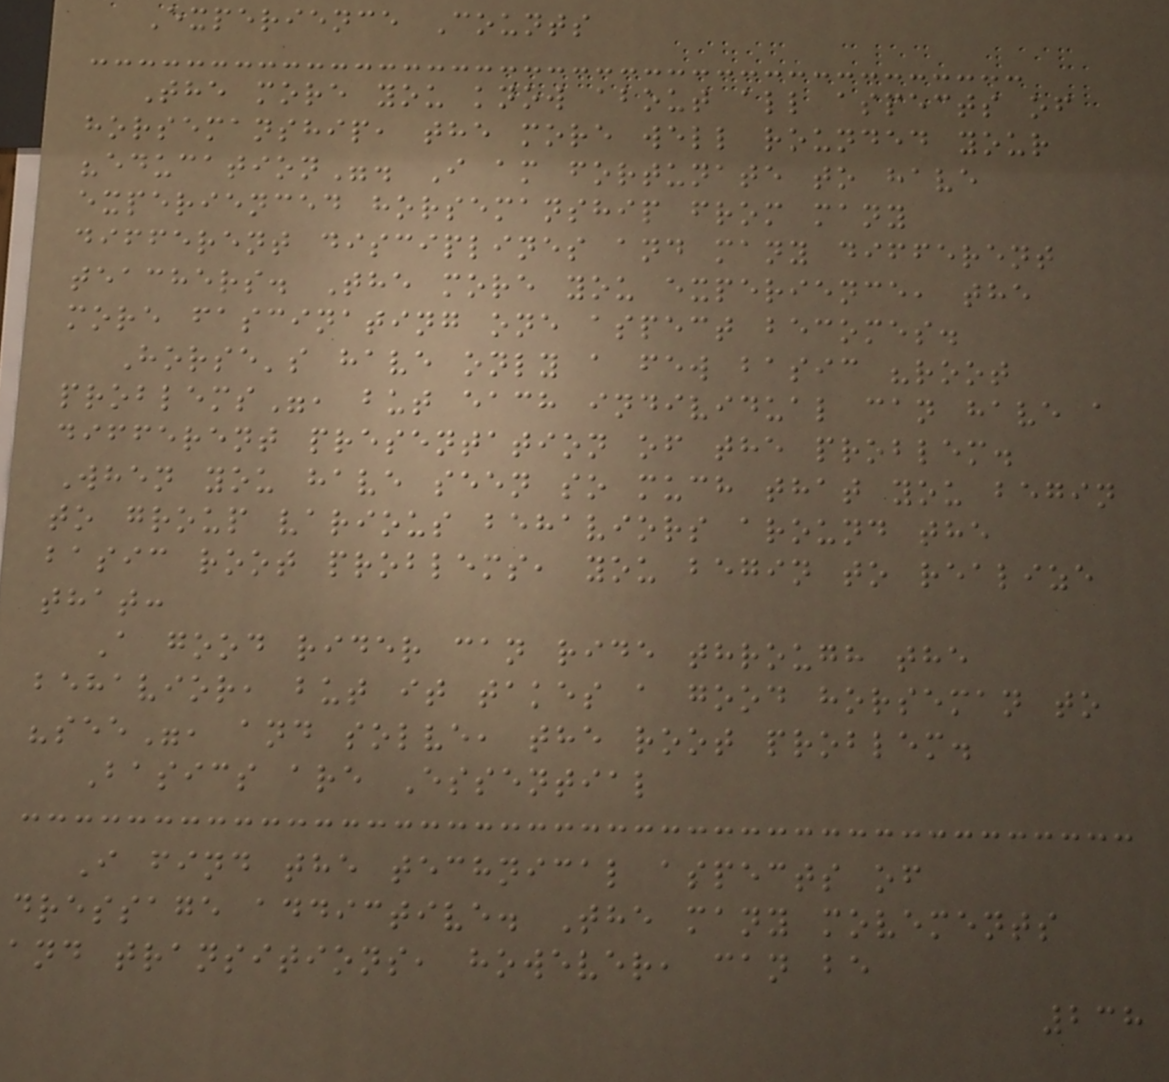Experience Counts
The more you know about all aspects of
horsemanship, the more well rounded your
"education". I am fortunate to have
experienced horsemanship from many
different disciplines and many different
teachers. The more you experience, the
more fascinating one aspect becomes.
Horse's have only a few basic "root
problems", but each individual can have a
different presentation of the problem.
When you have seen so much that you begin
to group various behaviors around the
basic root problems, you begin to realize
that:
A good rider can ride through the
behavior, but it takes a good horseman to
"see", and solve, the root problem.
Basics are Essential
I find the technical aspects of
dressage addictive. The many movements
and transitions, however, can be
238
